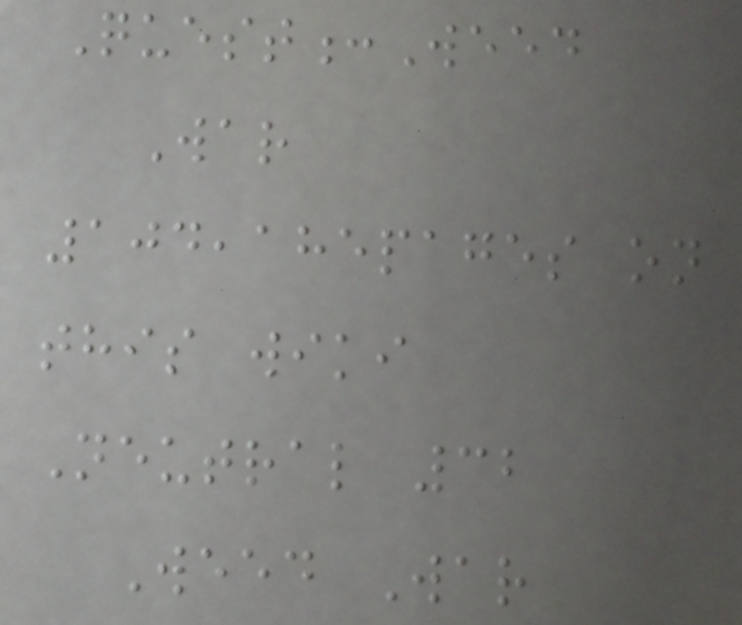Quest:Weed
War
104,185pages on
this wiki
Neutral 32
Weed War
